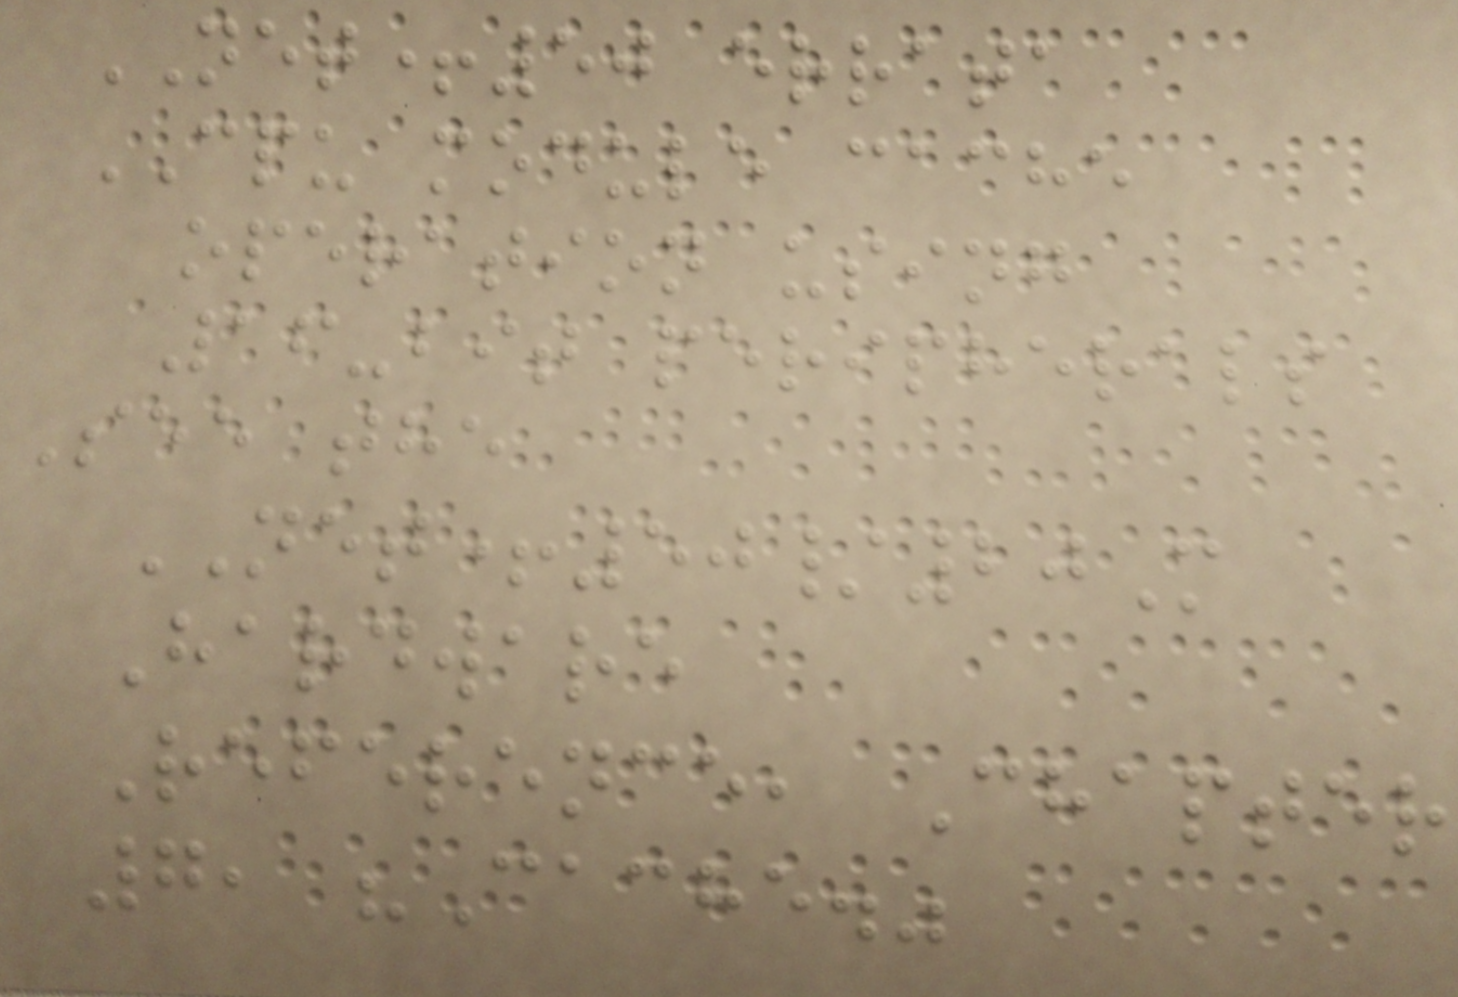NET+50 errata
CPU module cache
operation using
16-bit peripherals
See the
NET+50/20M
Hardware
Reference, Chapter
7, "Cache."
